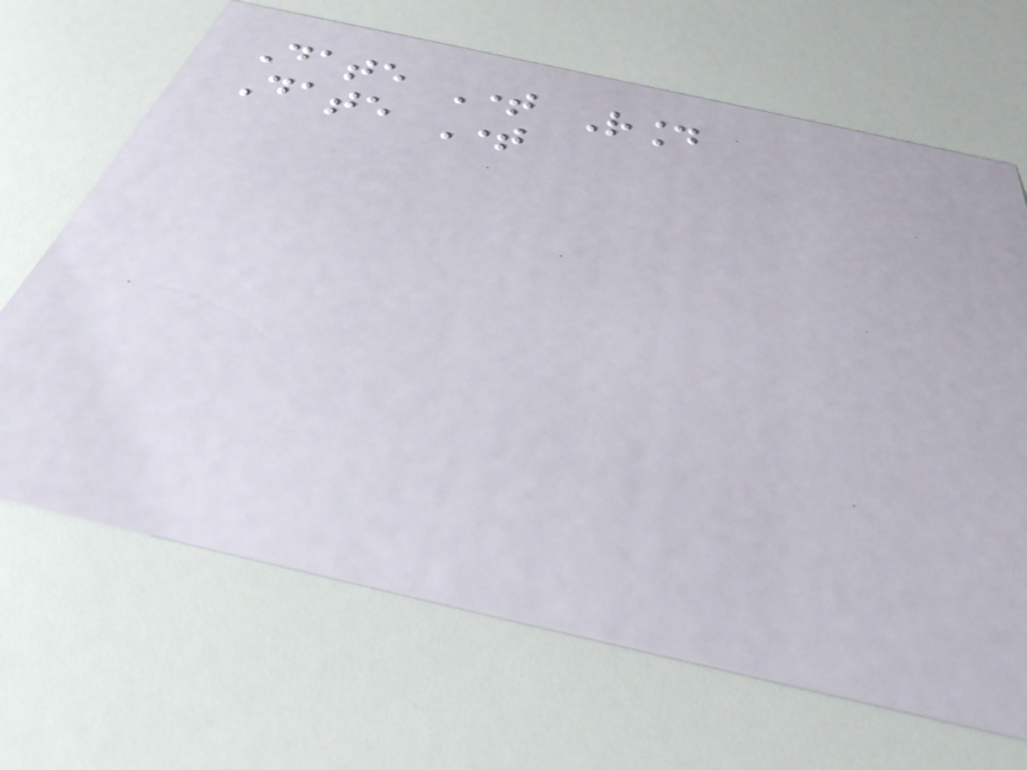Date Time Round
Date Time
